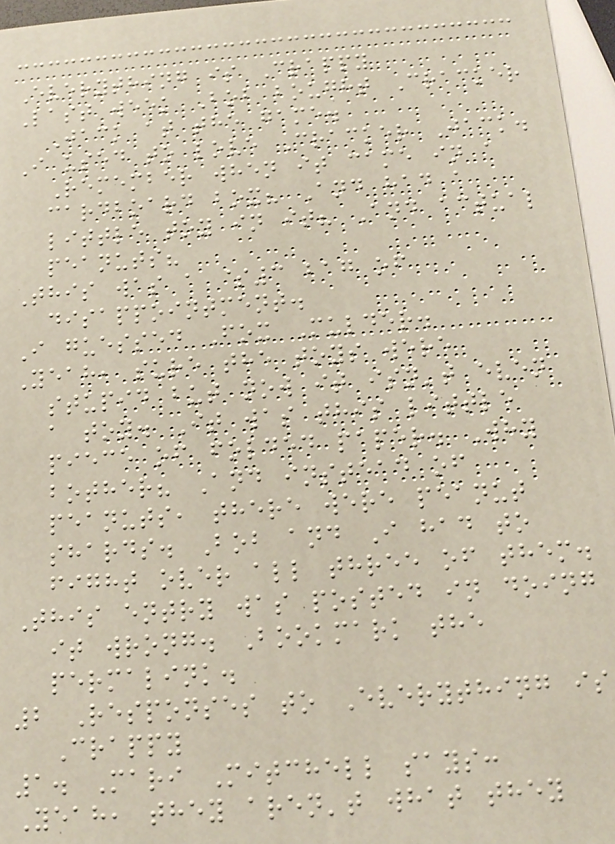Everything is Crappy
Last week Bob bought Cracker
Jack at the game.
I used to love Cracker Jack.
Remember when it came in a
cardboard box? And had a
little toy in it? And actual
peanuts?
This was a $3 bag of
disappointment.
I guessed Fox Mulder.
Yeah, sure the toys were
stupid but now it isn't even
a toy. It was this little
piece of folded paper. Why
bother? And instead of
peanuts, there were peanut
shards. Bob and I had to
fight over all three of them.
This entry was posted in doing
it wrong. Bookmark the
permalink.
2 Responses to Everything is
Crappy
1. Mari Mitchell says:
Yeah, they aren't what they
